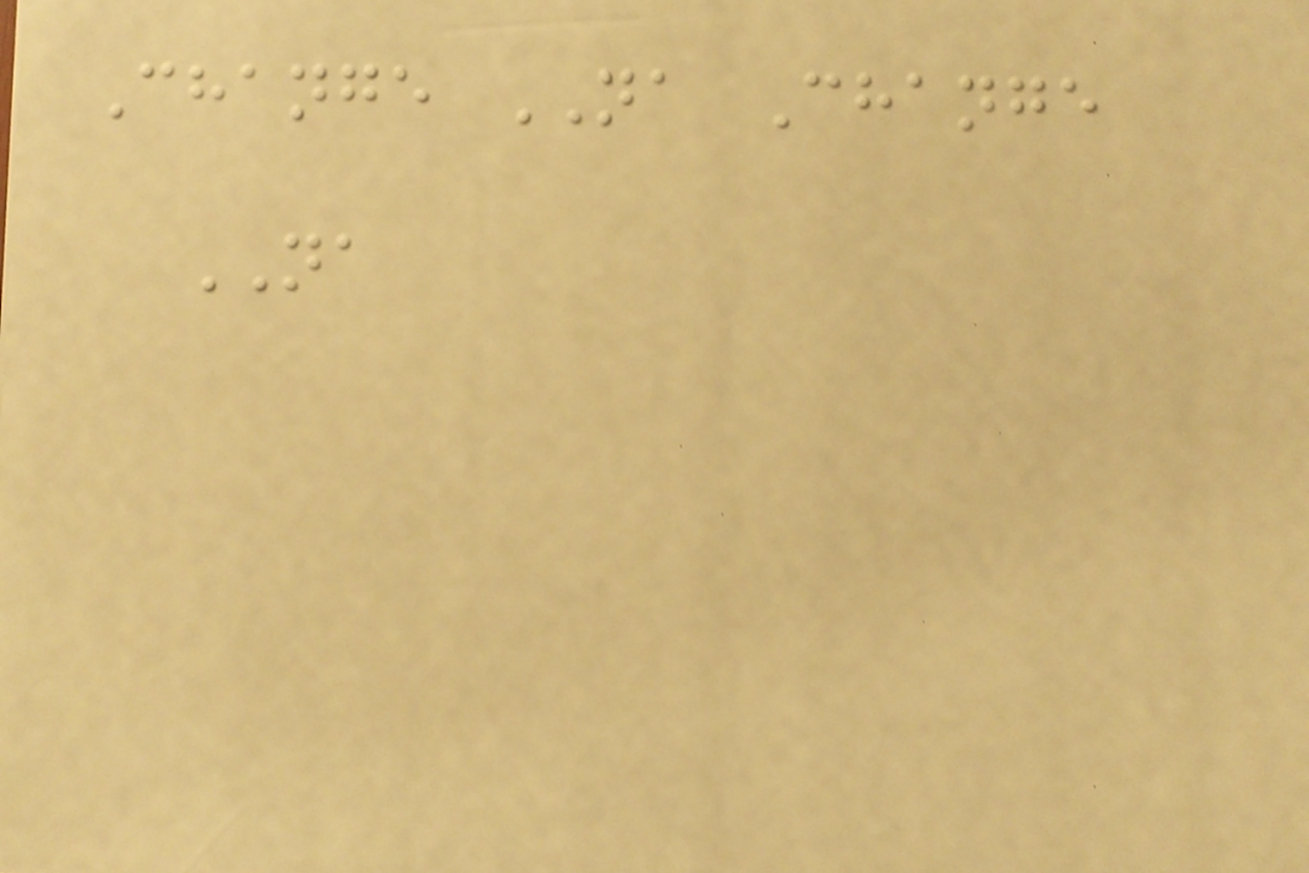Change NA Change
NA
